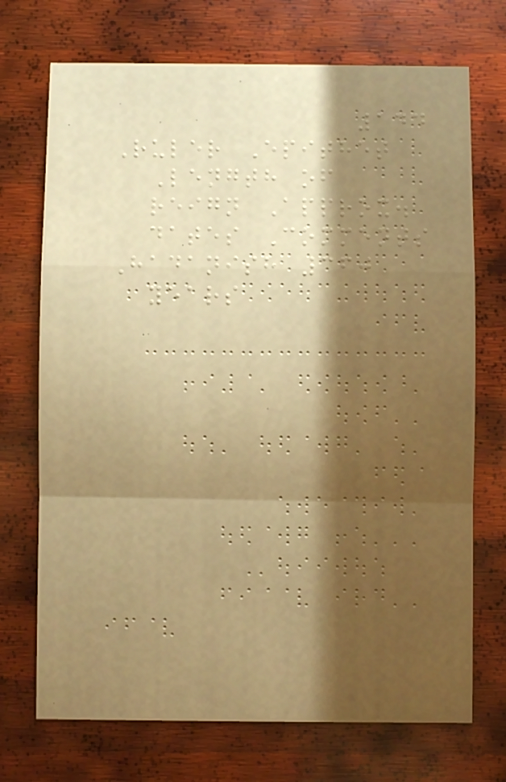144
Ruler Epithet
Length of
reign Approx.
dates Comments
Hadanish 360
years
